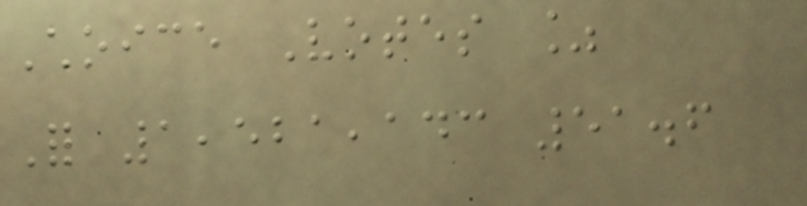Choice Votes %
For 1,521,143 51.6
